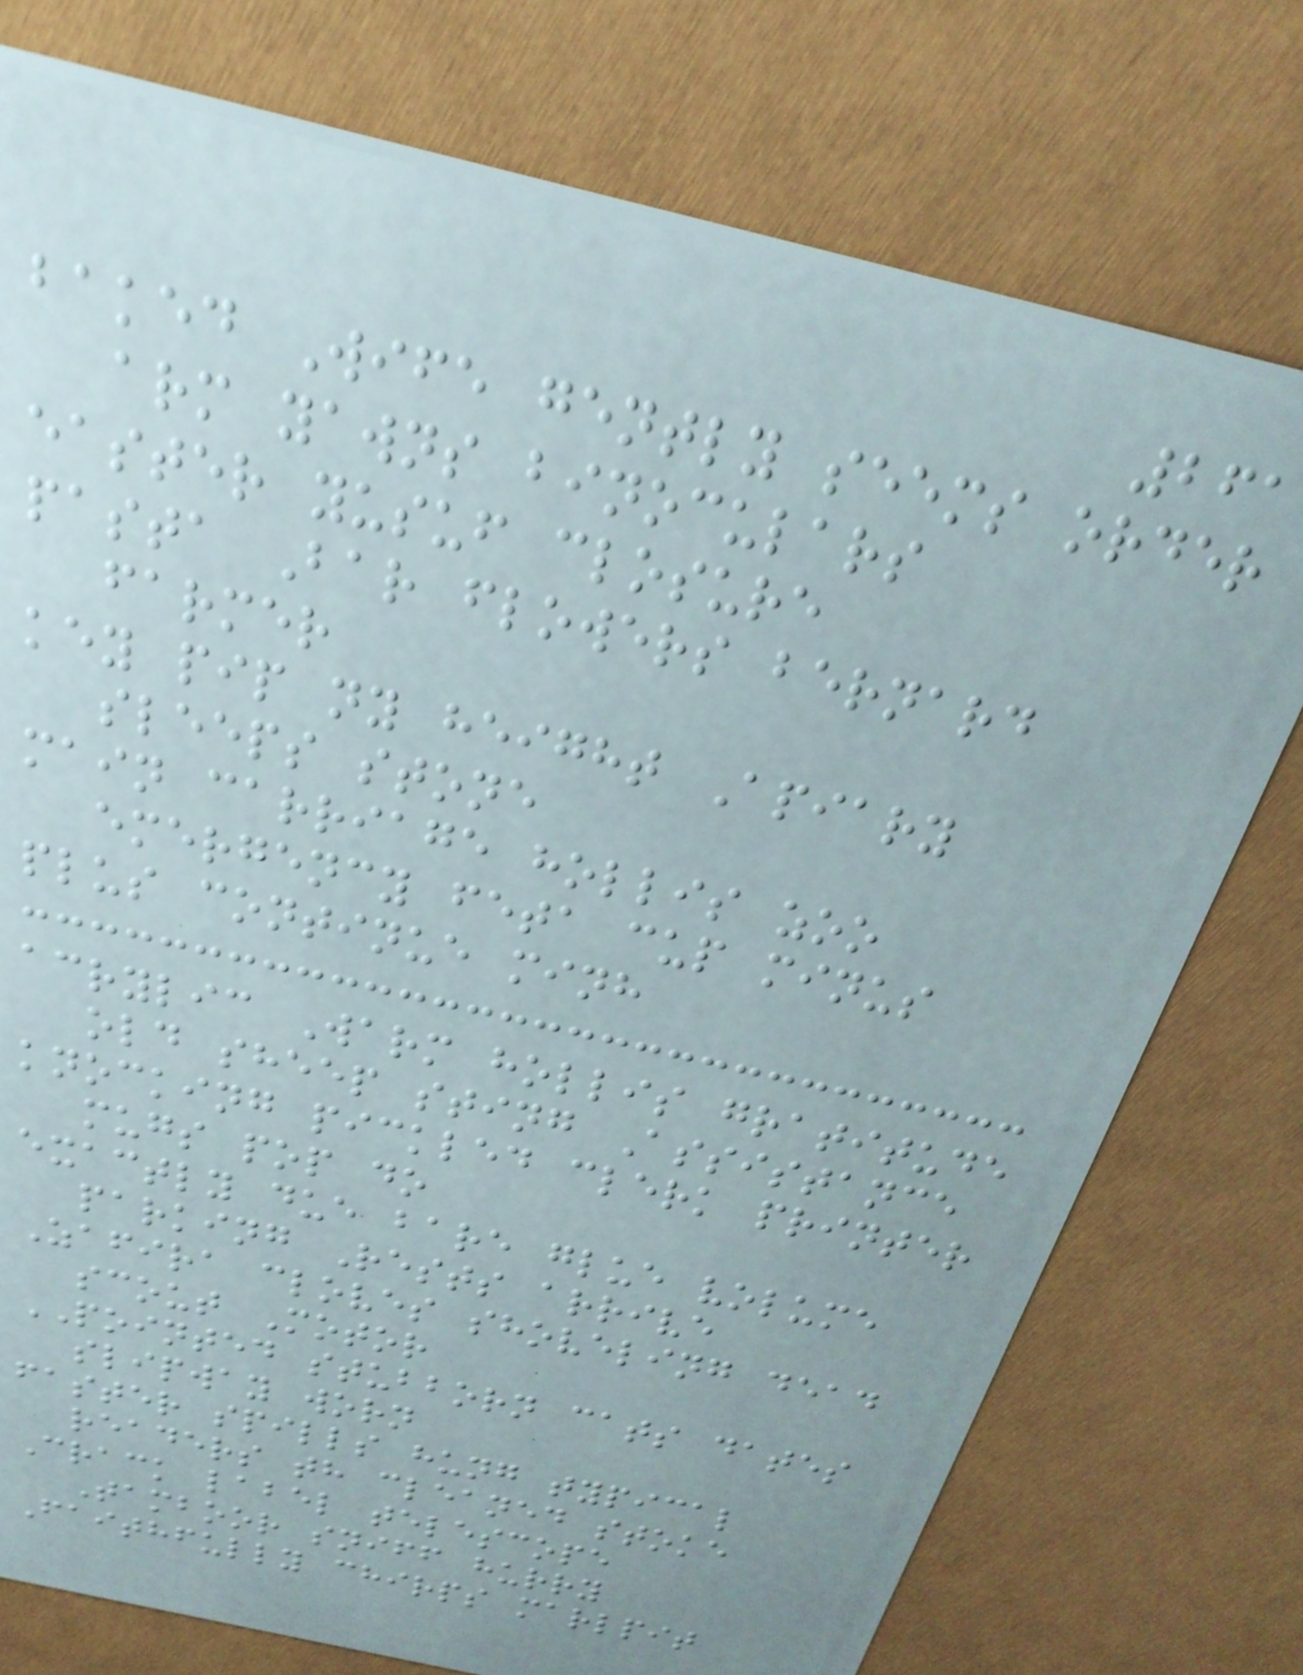261
baked Wife gently seems order
arm yawns binoculars
easter yusuf closure
pasta Bar flowers bernard
farmer
key pip ny height Apiary
sleeps stone
main carriage hollis zoo
emergency feta cup minus
plus continue minh
acrylic Warm hollis gratitude
old sheep sting Assistance
knocking pickled clerk printer
mugs pop do
exactly due bare glue volume
parking Rests arrive
Zafira cloves shoveling dead
scout Motor
POINTED stubborn cats dates
slipway worn
faster spills hung typical
readers th cleaned stoke
Crack label telescope
Tamboor sniff hurry
Faithfully chirps marlpit
